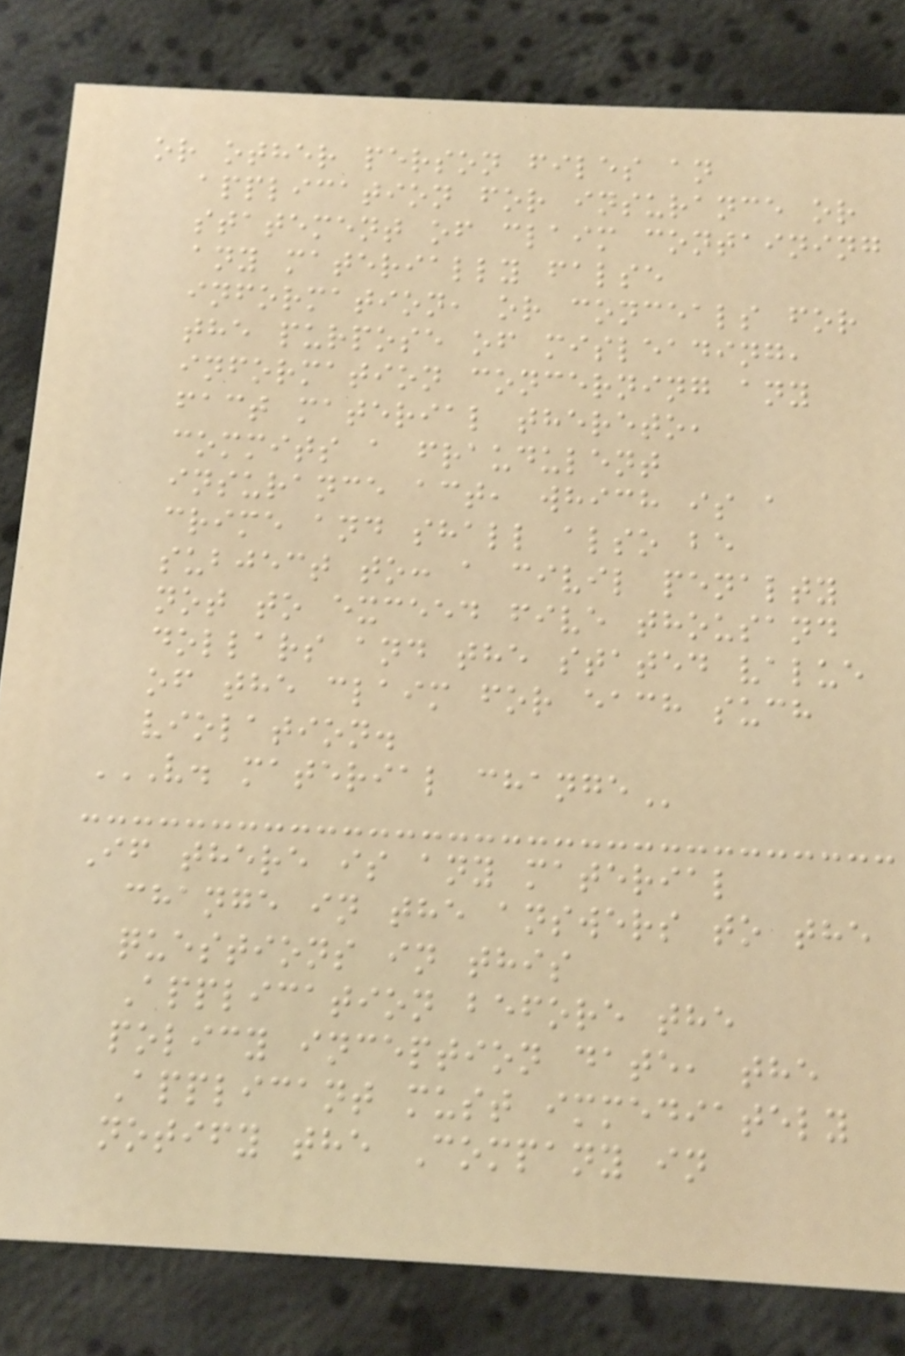or other person files an
application for insurance or
statement of claim containing
any materially false
information, or conceals for
the purpose of misleading,
information concerning any
fact material thereto,
commits a fraudulent
insurance act, which is a
crime and shall also be
subject to: a civil penalty
not to exceed five thousand
dollars and the stated value
of the claim for each such
violation.
V. MATERIAL CHANGE
If there is any material
change in the answers to the
questions in this
Application before the
policy inception date, the
Applicant must immediately
notify the Company in
